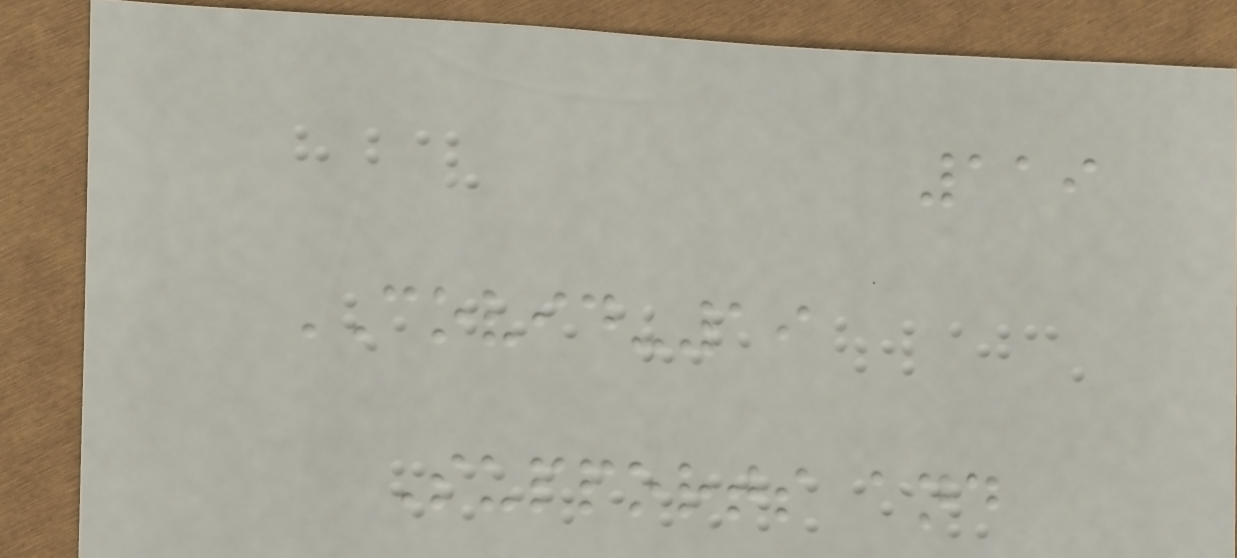119
COVID-19
Supports and
